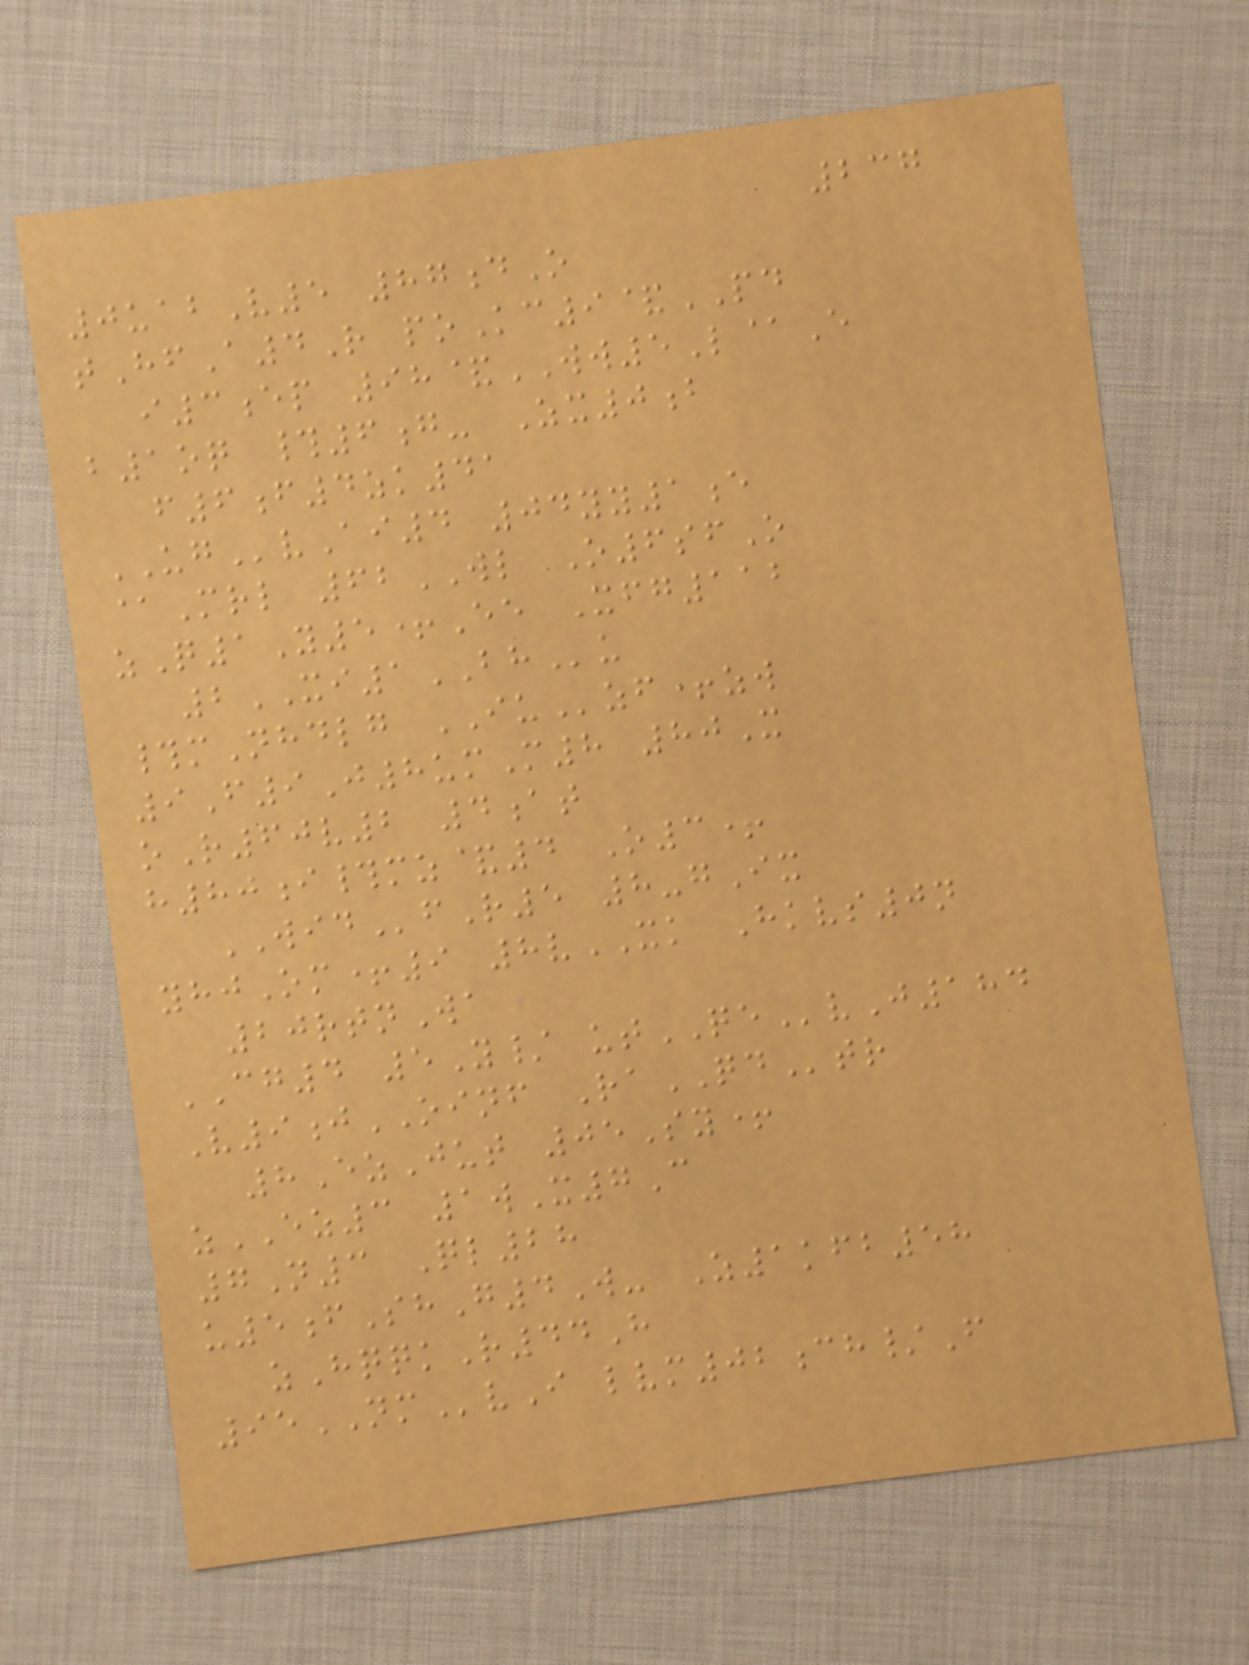237
0uabV5 87dO
tHfA4R poKc9&PD
i3ep 98&WW5L@E
b1oq #6g- Zx0b
f6f4zk41
UGvAi4 04yy1e
@Mrl 62WL O6sfO
zQ1Y5+Ee Xfg112
2XI1BHu
#mNhdlg IUzf+zw
9F9J8umM8 80X
oR60v2 4at
h80i#mz&4 O3+
WIDfR5 8-gIx
yhjOm+9 8vXK Hkvs0n
20rtnWa
CG4 5Y/ utQEvJ184
V9jOINF RaQDtr
8EzJut 05Sy+
zEZ3 1wX7C
7N3 Ql28
u5fShG4W- Z1kfb58
zHqqkR44H
95NMvI lvm02ch/F
